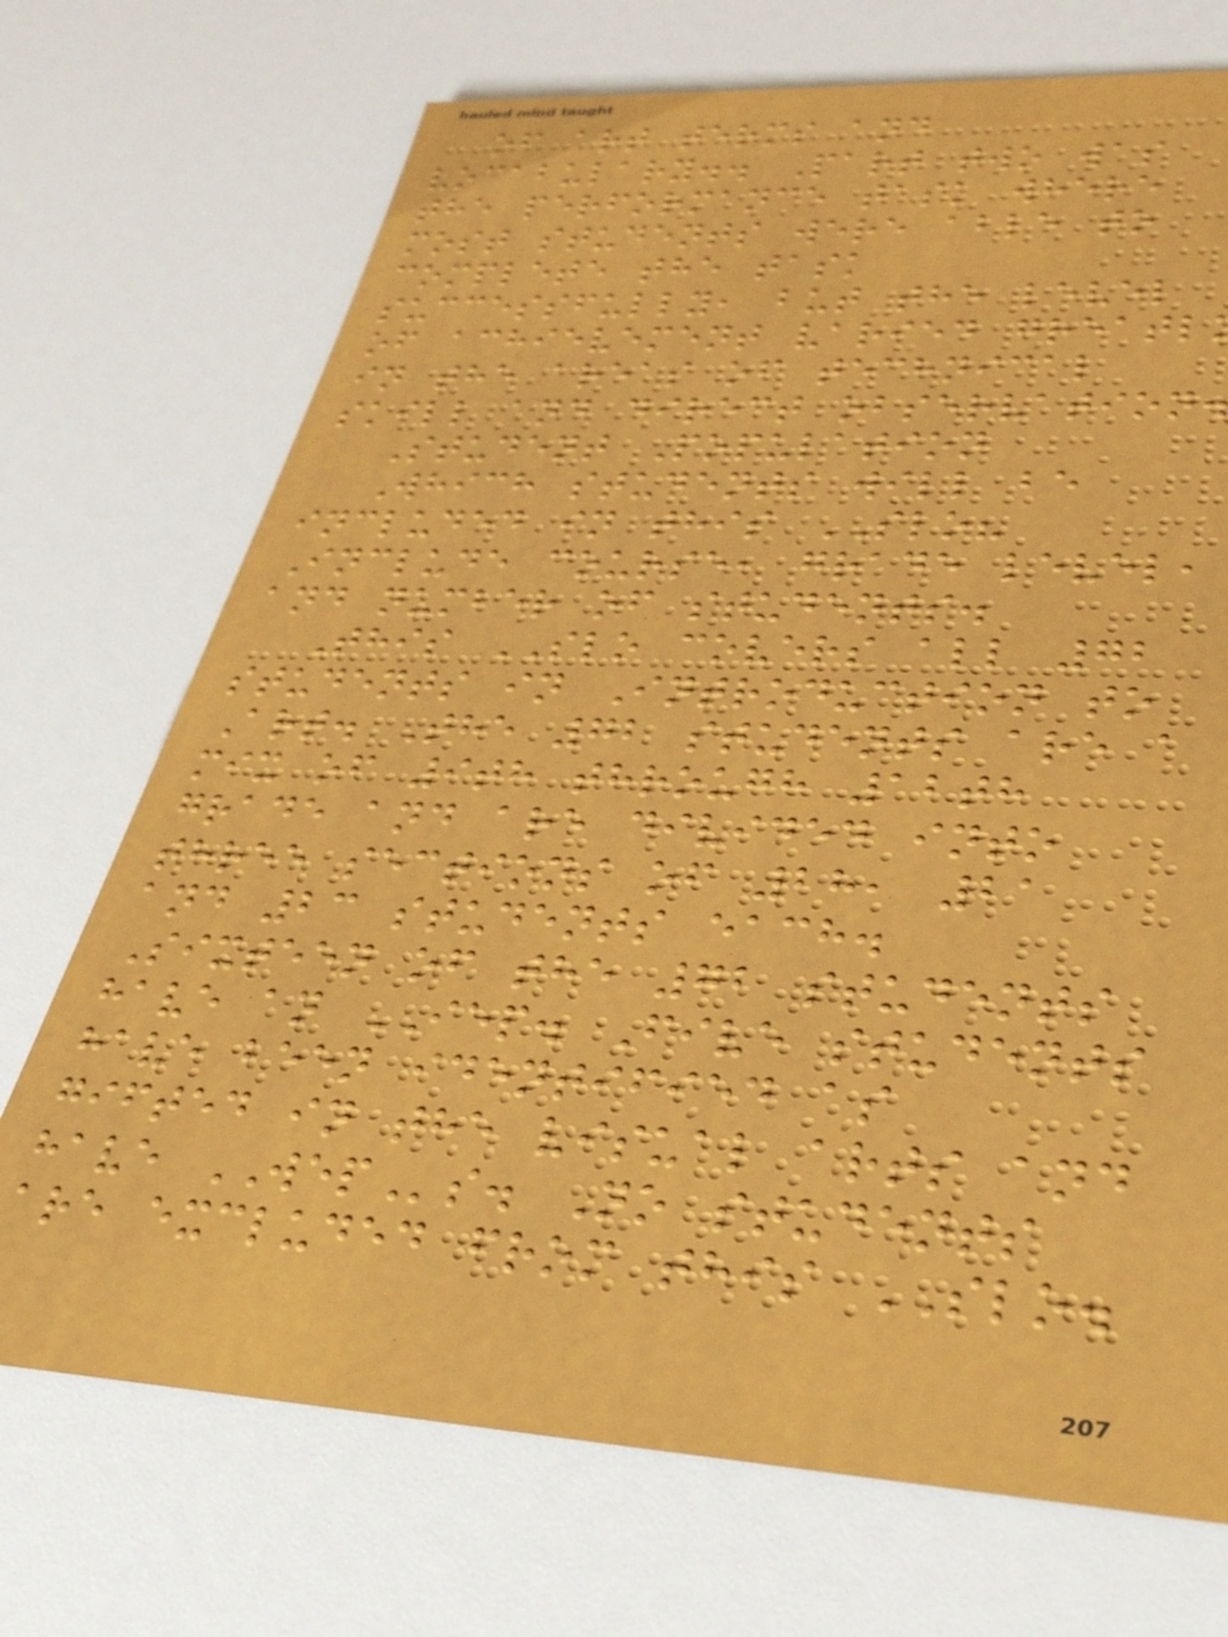of art terms and
vocabulary.. Part two was
the performance task where
most students were able to
complete the task
successfully, but the level
of achievement varied greatl
in the areas of technical
skill and direct observation
Student Population
Which students will be
included in this SLO?
Include course, grade level,
and number of students.
This SLO covers all 72
students in Introduction to
Art. The 72 students are a
mix of 9th through 12th
grade and are divided into
three sections of 28, 21
and 23 students each.
Sixteen of the 72 students
have an IEP. Five students
have been identified as
gifted in the visual arts and
have WEPs. No students
are excluded from this SLO.
